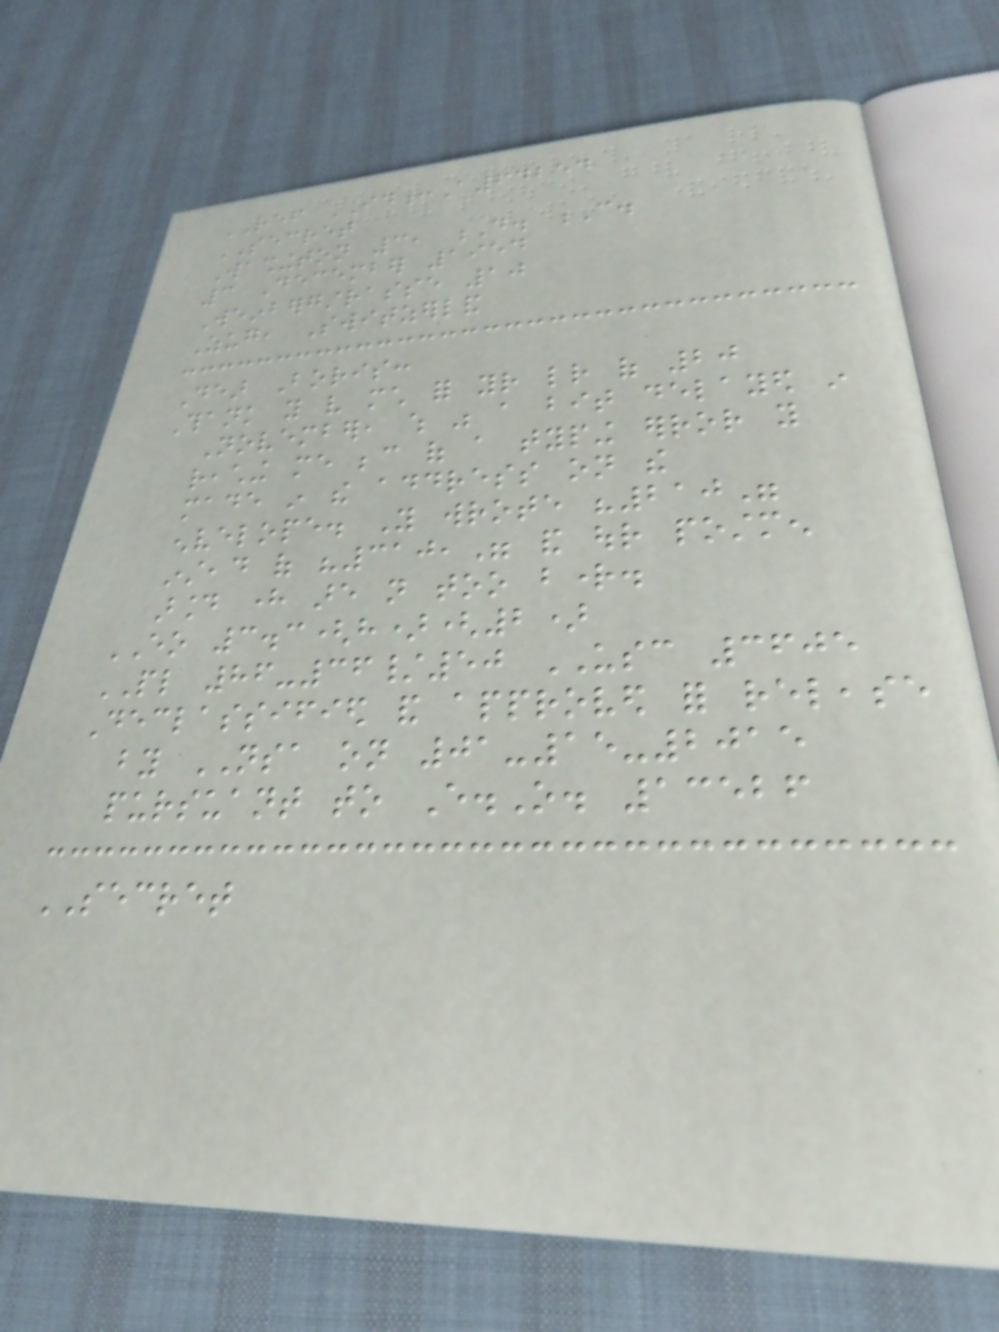REF ID:A64254
SECRET
Washington 3, D. C.
3 December 1954
Weinbergstrasse 10
Zug, Switzerland
Dear Boris:
Thank you very much for your letter of 20
November, which was a bit delayed in
reaching me because of a typing error you
made in the address on the
envelope. You wrote "210"
instead of "310," and our postmen
around here are not too bright.
EO 3.3(h)(2)
PL 86-36/50 USC 3605
Declassified and approved for release
by NSA on 01-15-2015
pursuant to E.O. 13526
SECRET
